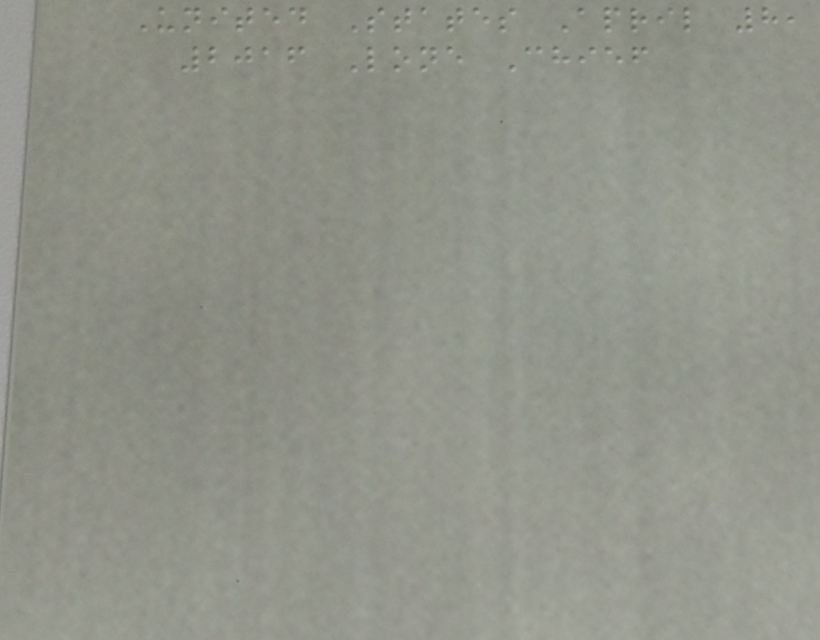United States April 8,
2016 Lone Chief
